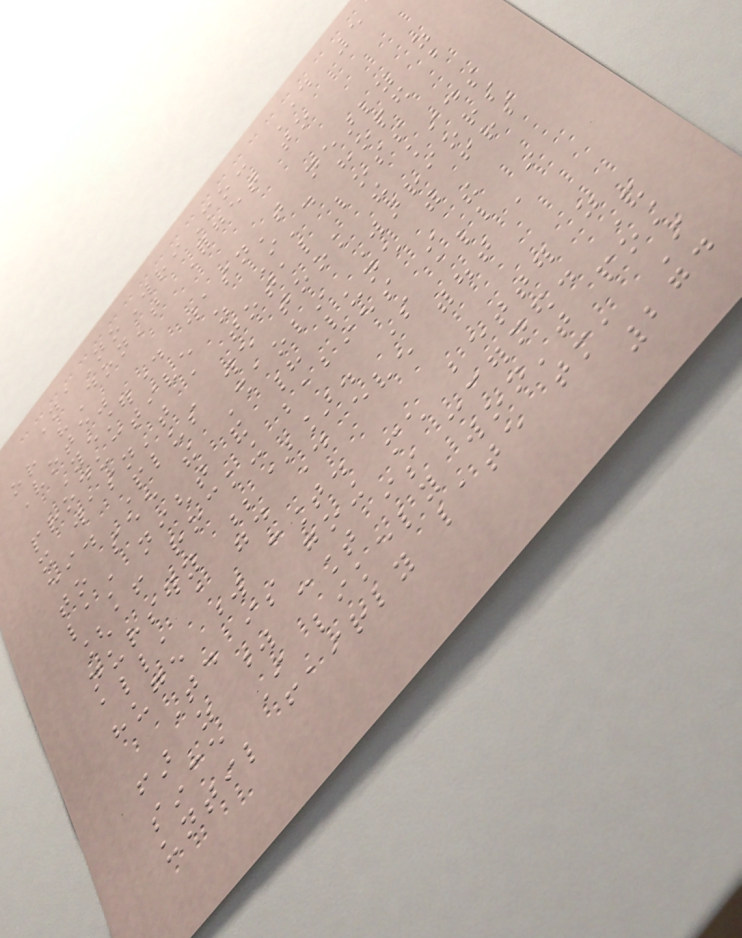NaNoWriMo: Day 5
or "Don't Forget to
Vote"
Yesterday wasn't nearly as
productive as I'd hoped but
it wasn't a total loss
either. Plus we took the kids
to see the Shaolin Warriors
last night and had lunch with friends
[after rocking babies in the
nursery ;)]. So all in
all, a good day even without a
huge word count.
Today is going much better as
far as word count is concerned. And
since I likely won't post
until fairly late tomorrow, I
274
